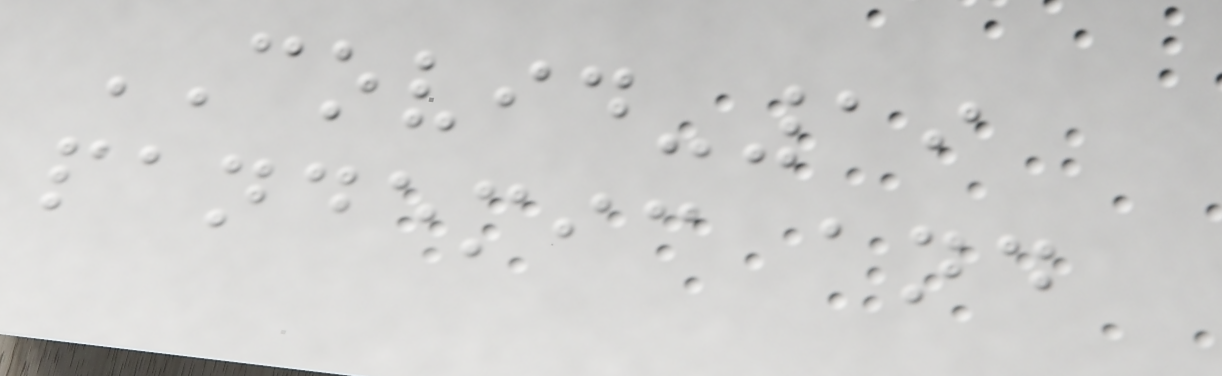COVID-19
pandemic and
